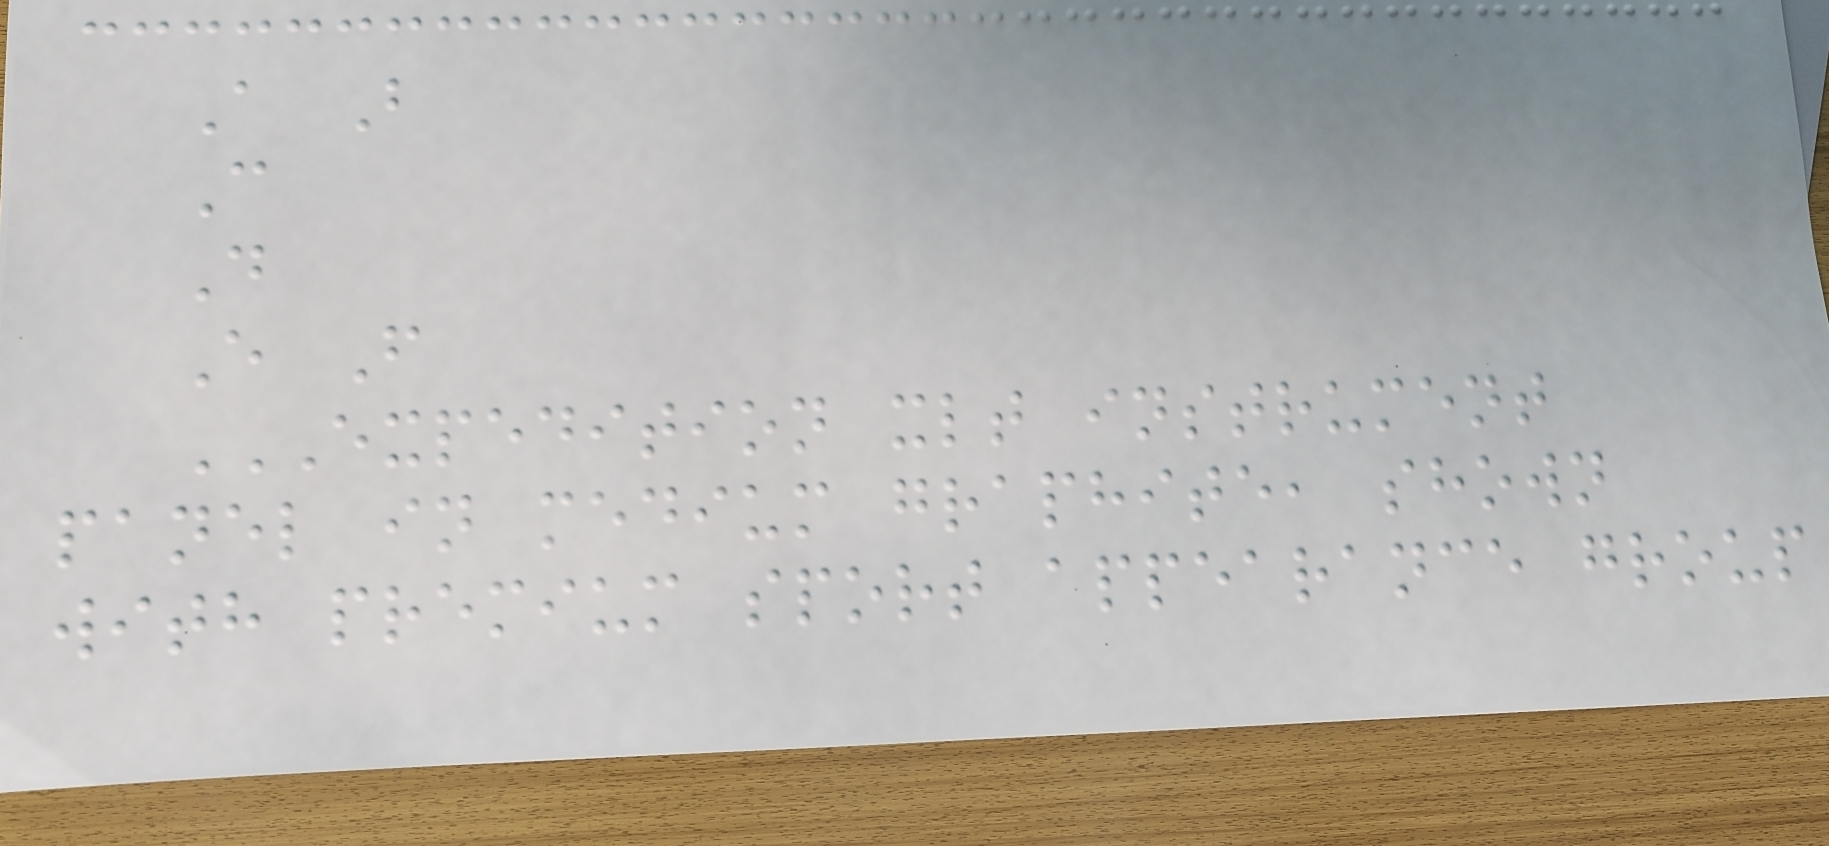A B
C
D
E F
EXPEDITION XLT INSTRUMENT
PANEL IN MEDIUM GRAPHITE, SHOWN
WITH PREMIUM SPORT APPEARANCE GROUP
